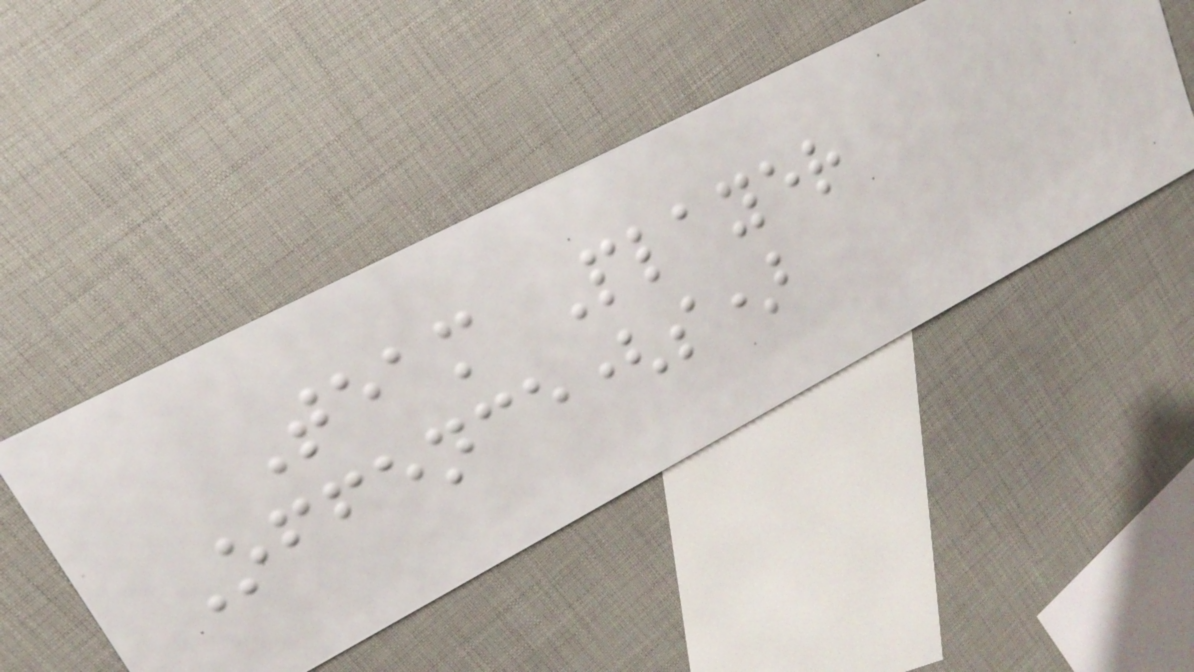Team Player
Offence(s)
